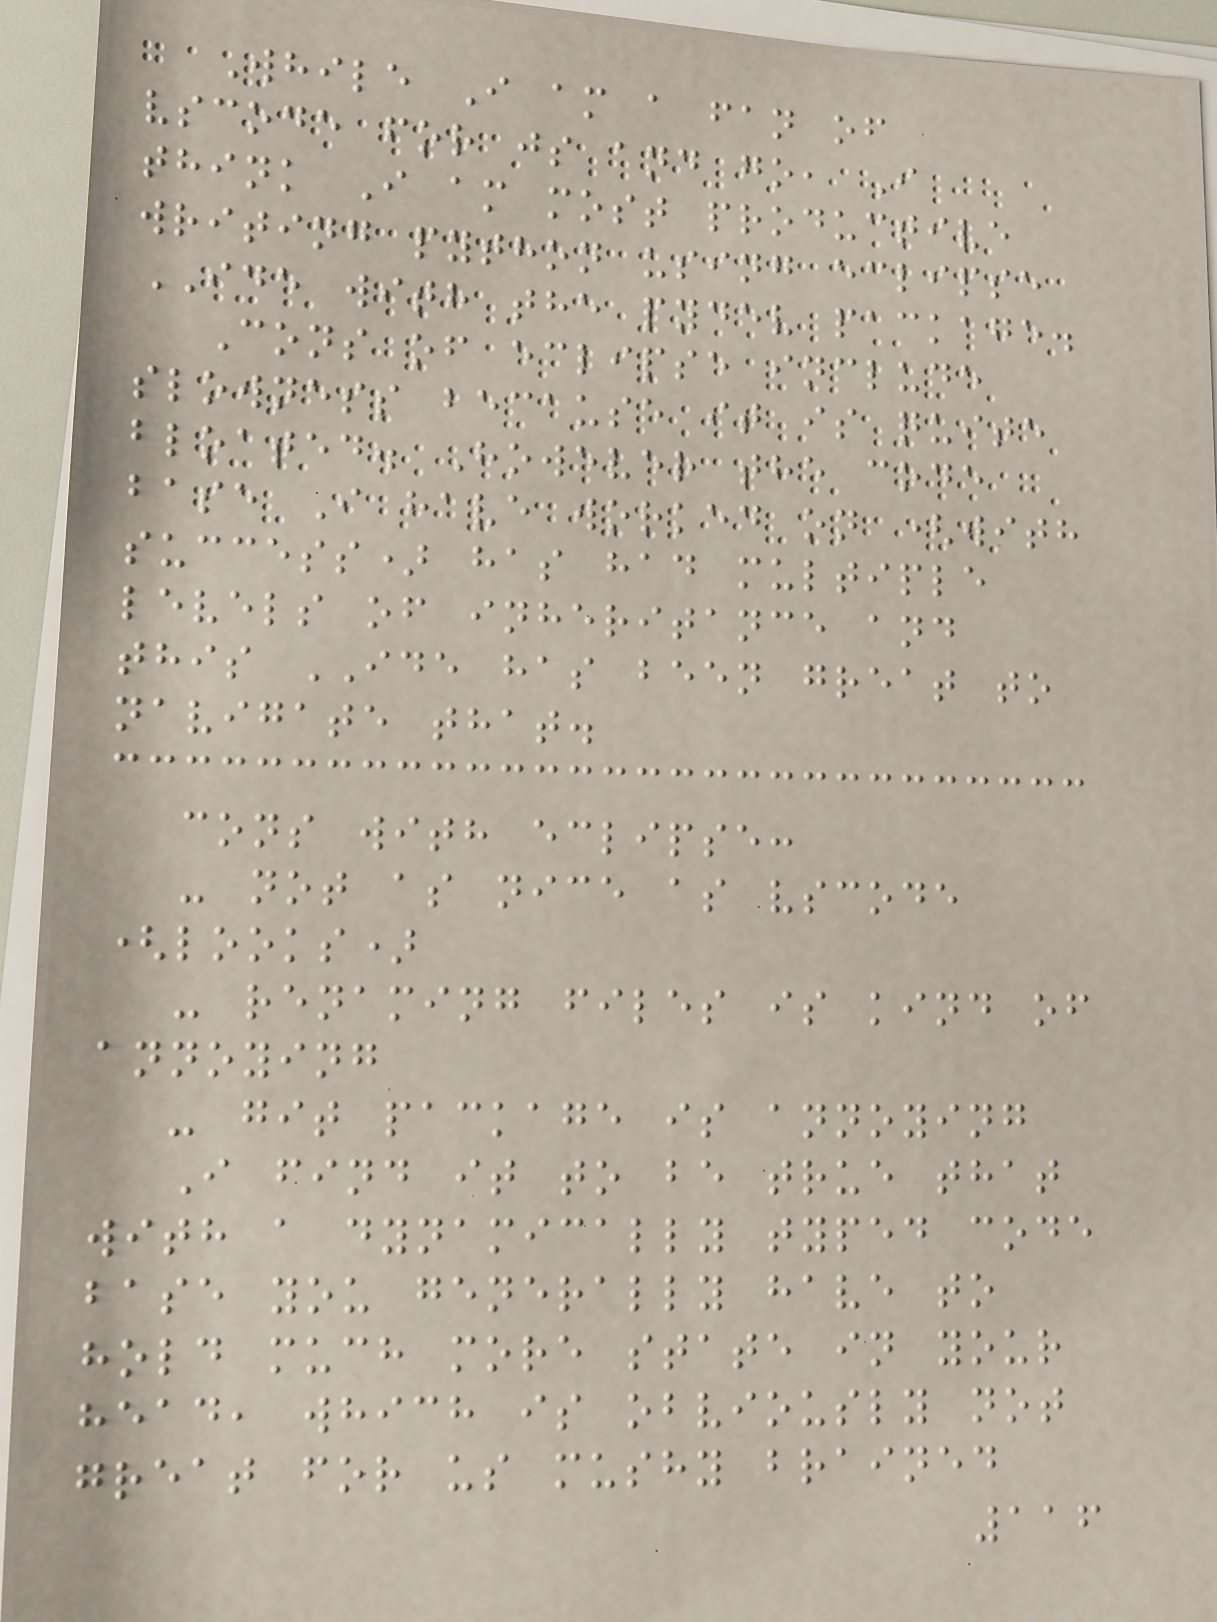While I am a fan of
vscode for js and go, I
think I am most productive
writing python using eclipse
IDE with the pydev package.
Cons of eclipse include
slowness because it is quite
bloated. However the code
base I have worked on (with
success) has had multiple
levels of inheritance and
this IDE has been great to
navigate that.
cons with eclipse:
- not as nice as vscode
(looks)
- renaming files is kind of
annoying
- git package is annoying
I find it to be true that
with a dynamically typed code
base you generally have to
hold much more state in your
head, which is obviously not
great for us mushy brained
116
